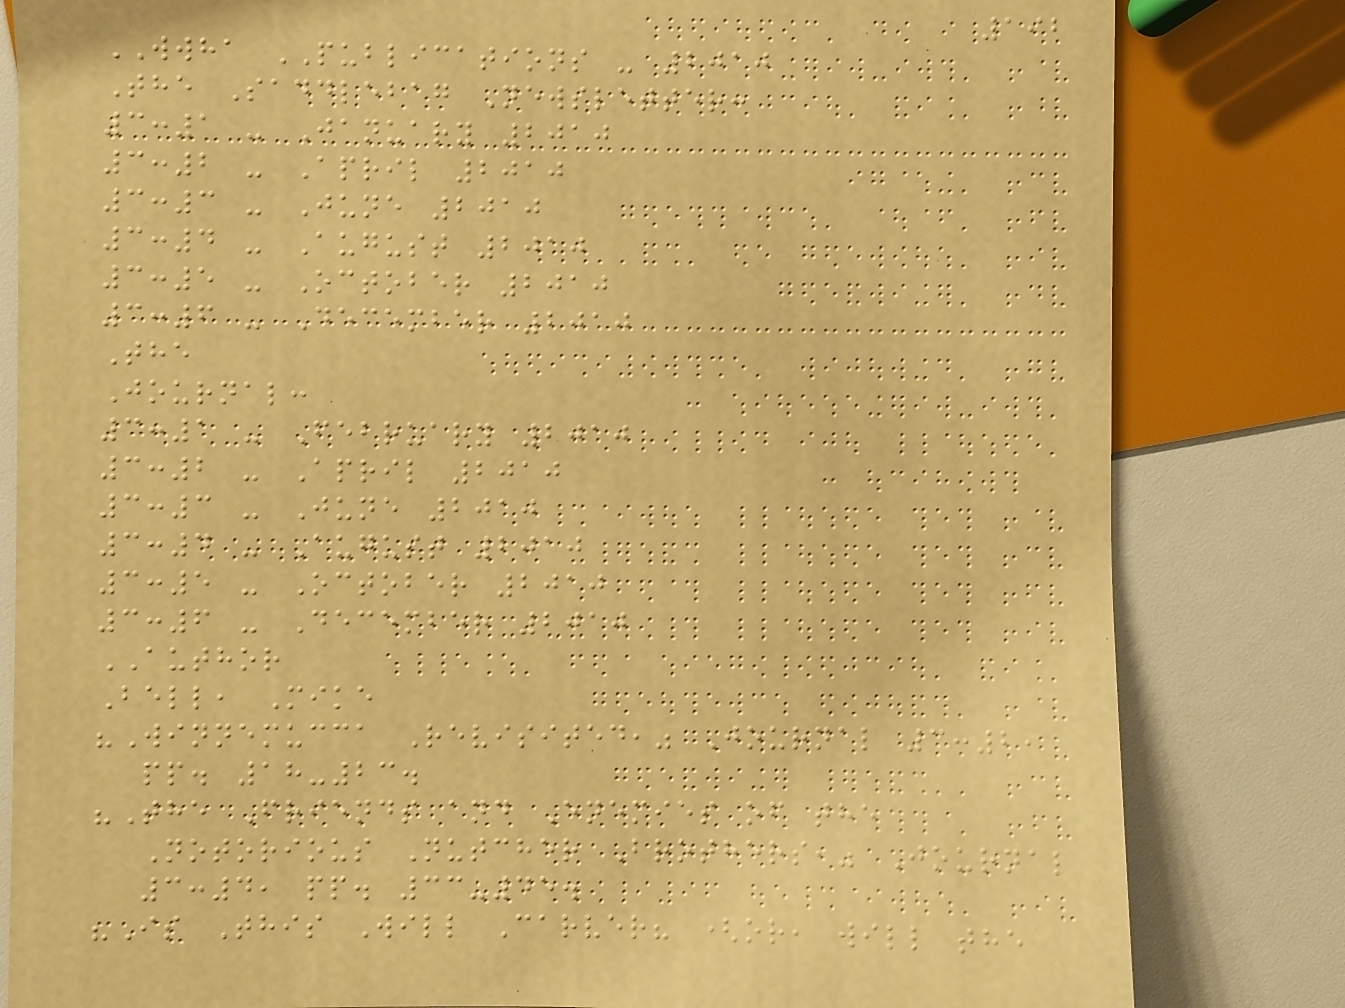192
WWHA PUBLICATIONS - 2010
The Saddlebag Newsletter:
3:1 - January 2010
3:2 - April 2010
3:3 - June 2010
3:4 - August 2010
3:5 - October 2010
3:6 - December 2010
The
Journal:
3:1 - February 2010
3:2 - April 2010
3:3 - June 2010
3:4 - August 2010
3:5 - October 2010
3:6 - December 2010
AUTHOR
Bell, Mike
"Winnemucca Revisited," Journal 3:2,
pp. 18-23.
"The Friends and Enemies of the
Notorious Nutcher Brothers," Journal
3:4, pp. 33-45.
"Is This Will Carver? (or, will the
